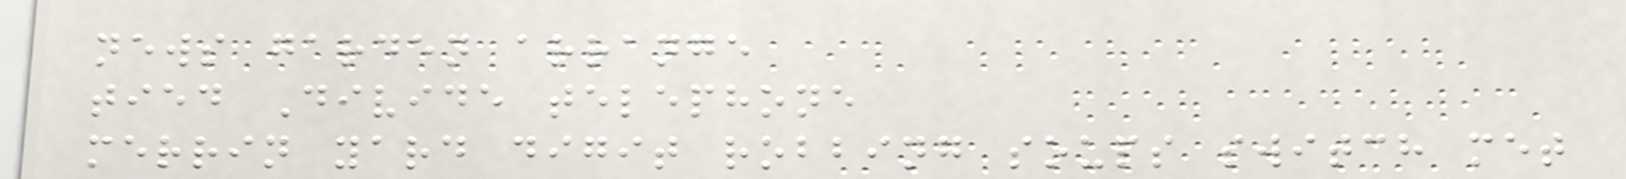news garden arrange
tied Divide telephone
merrin yard digit robbing soups switch met
